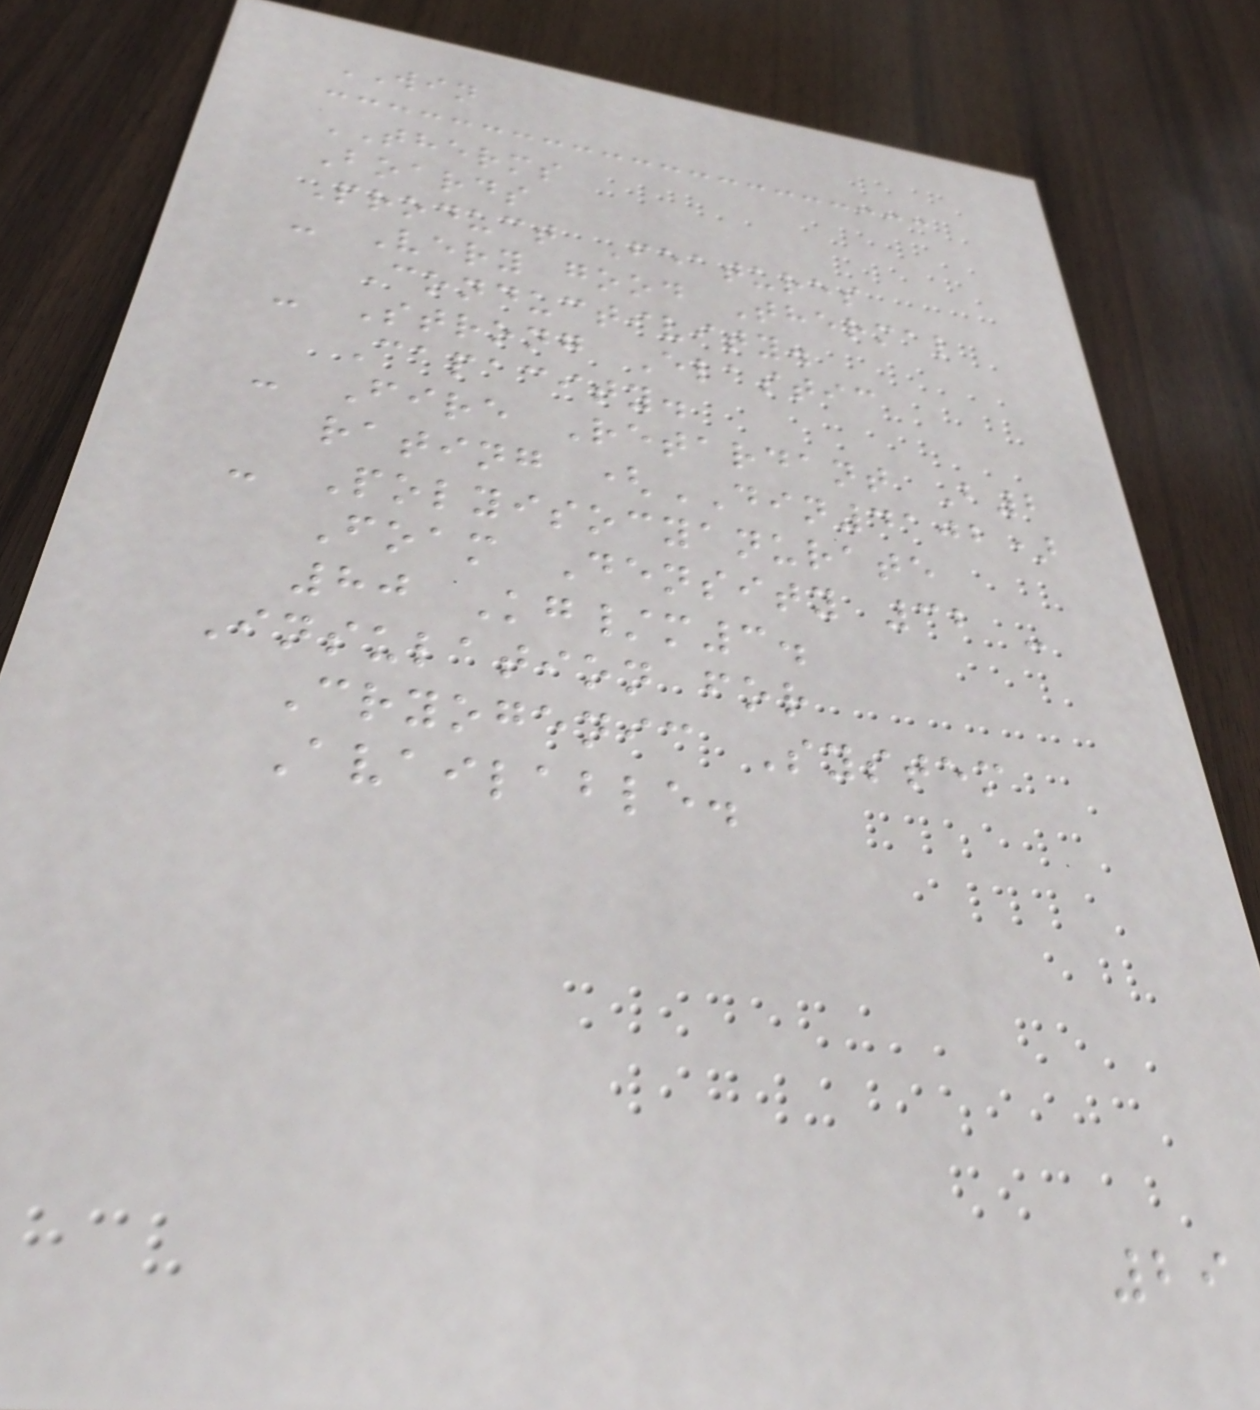WIN
THERMS
Boards
Product Features
- Very good Thermal
Conductivity.
- Strong Elastic
Capacity.
- Fire Retardant B2
rating (DIN4102)
- Polyisocyanurate
Foam Density 32 -
80 Kg/m3.
Insulation for
Cryogenic System
Available.
29
